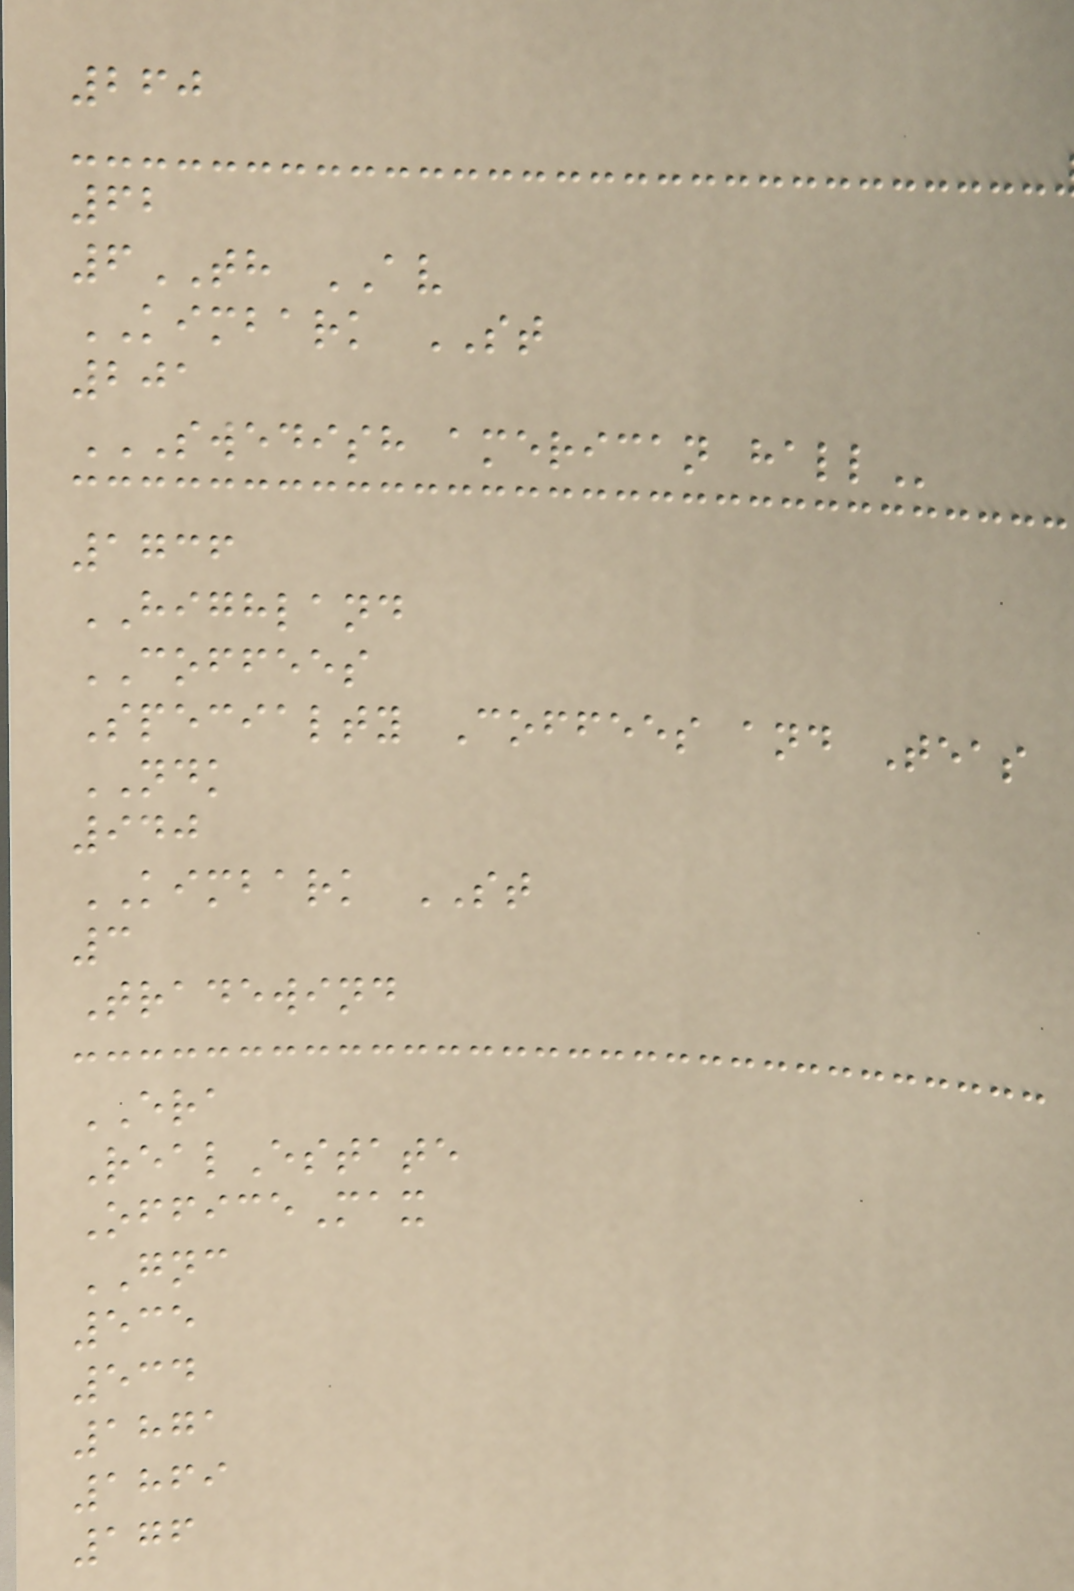260
62
6TH AV
KIMBARK ST
201
SWEDISH AMERICAN HALL
1736
HIGHLAND
COFFEES
Specialty Coffees and Teas
NDK
940
KIMBARK ST
3
Tradewind
ERA
RealEstate
OfficeMax
GNC
535
534
1871
1869
176
